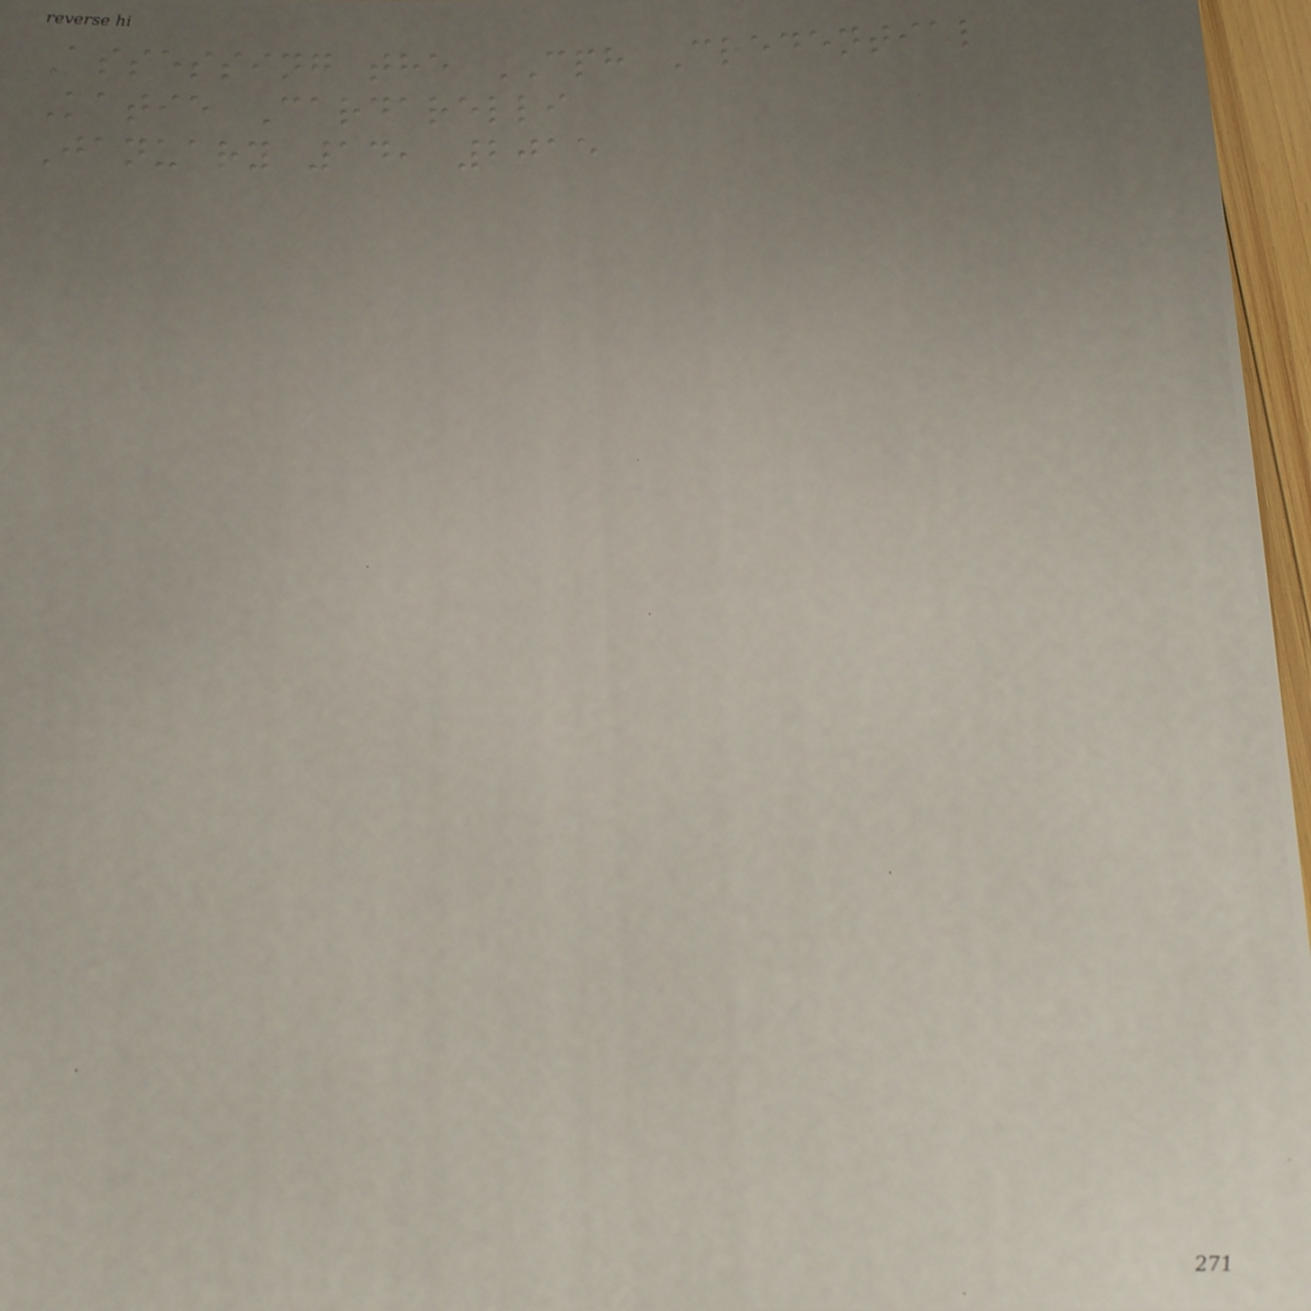Assessing the CPH Credential
Katie Cardarelli
January 14, 2015
